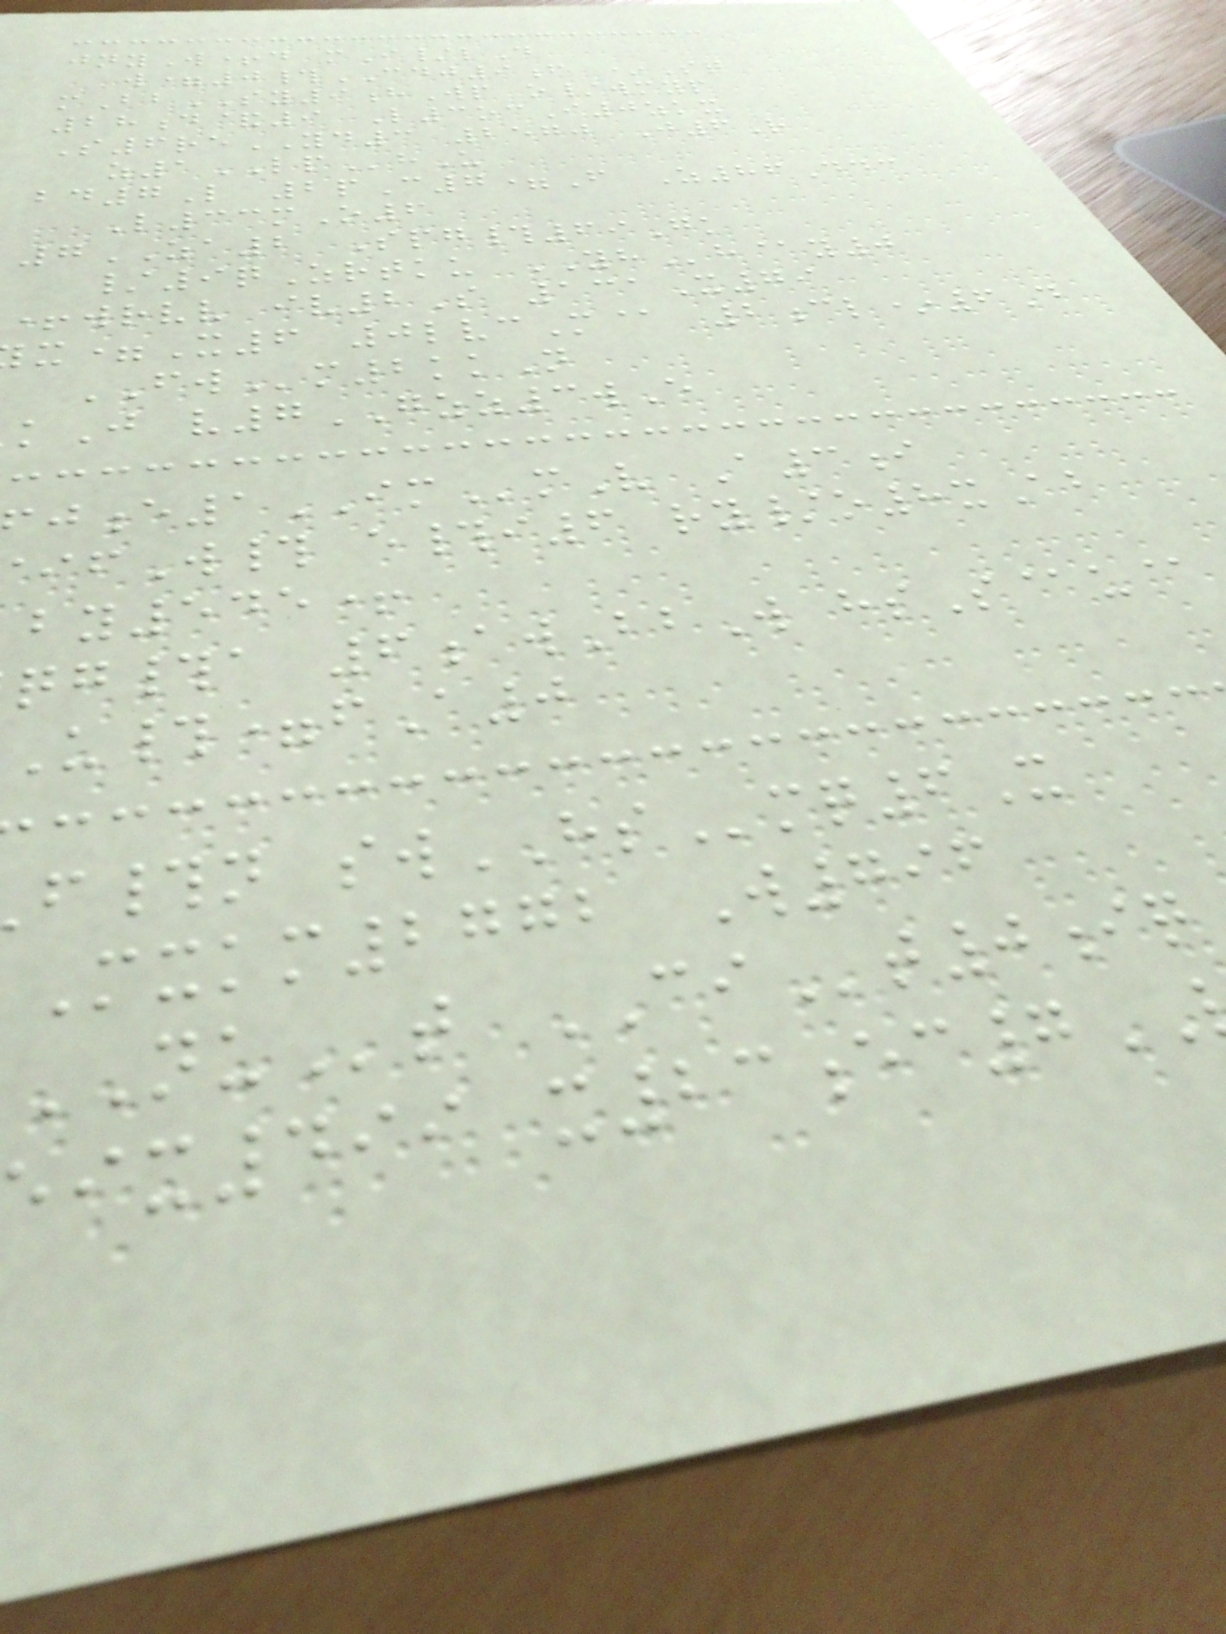jnyW+d mI/lD
w=0#CDJ9f *Sq
mBbSY9hWp o/wmyp
28d&9 L3ocI0zkx
S6reYD3 2570 J6R
z1LPhU
bd7L 2pC7=F Z86Ddc
L33mO6
7ZA2 Spg#69Gk
/9qZrtku YHh@y0
+wrvv iv2S 131X79
x=X6 0lvcM@ 2cl*6D
FWm2kkN
kJ v7GZZ3wE
e1IMmV A3i
ifW# e#i6 ry/o8xAb
by545+
qg#a 6awBbW hsS@u@
U#=fA0
f#n swHSmq6X
Mxkm2772 W796
NUt CIt0iq
ix499 x23ec7
